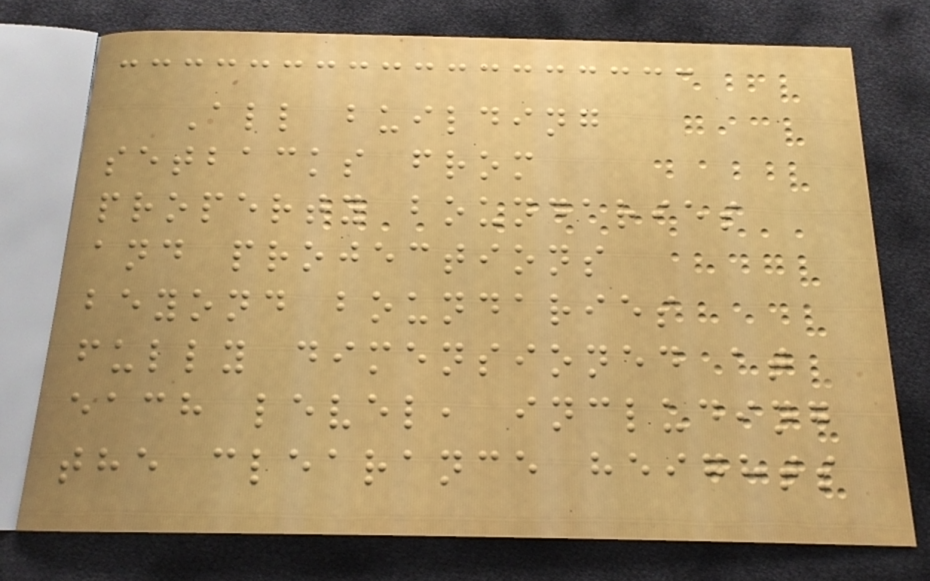All building
setbacks from
property boundaries
and projections
beyond boundaries
fully dimensioned at
each level, including
the clearance heights
